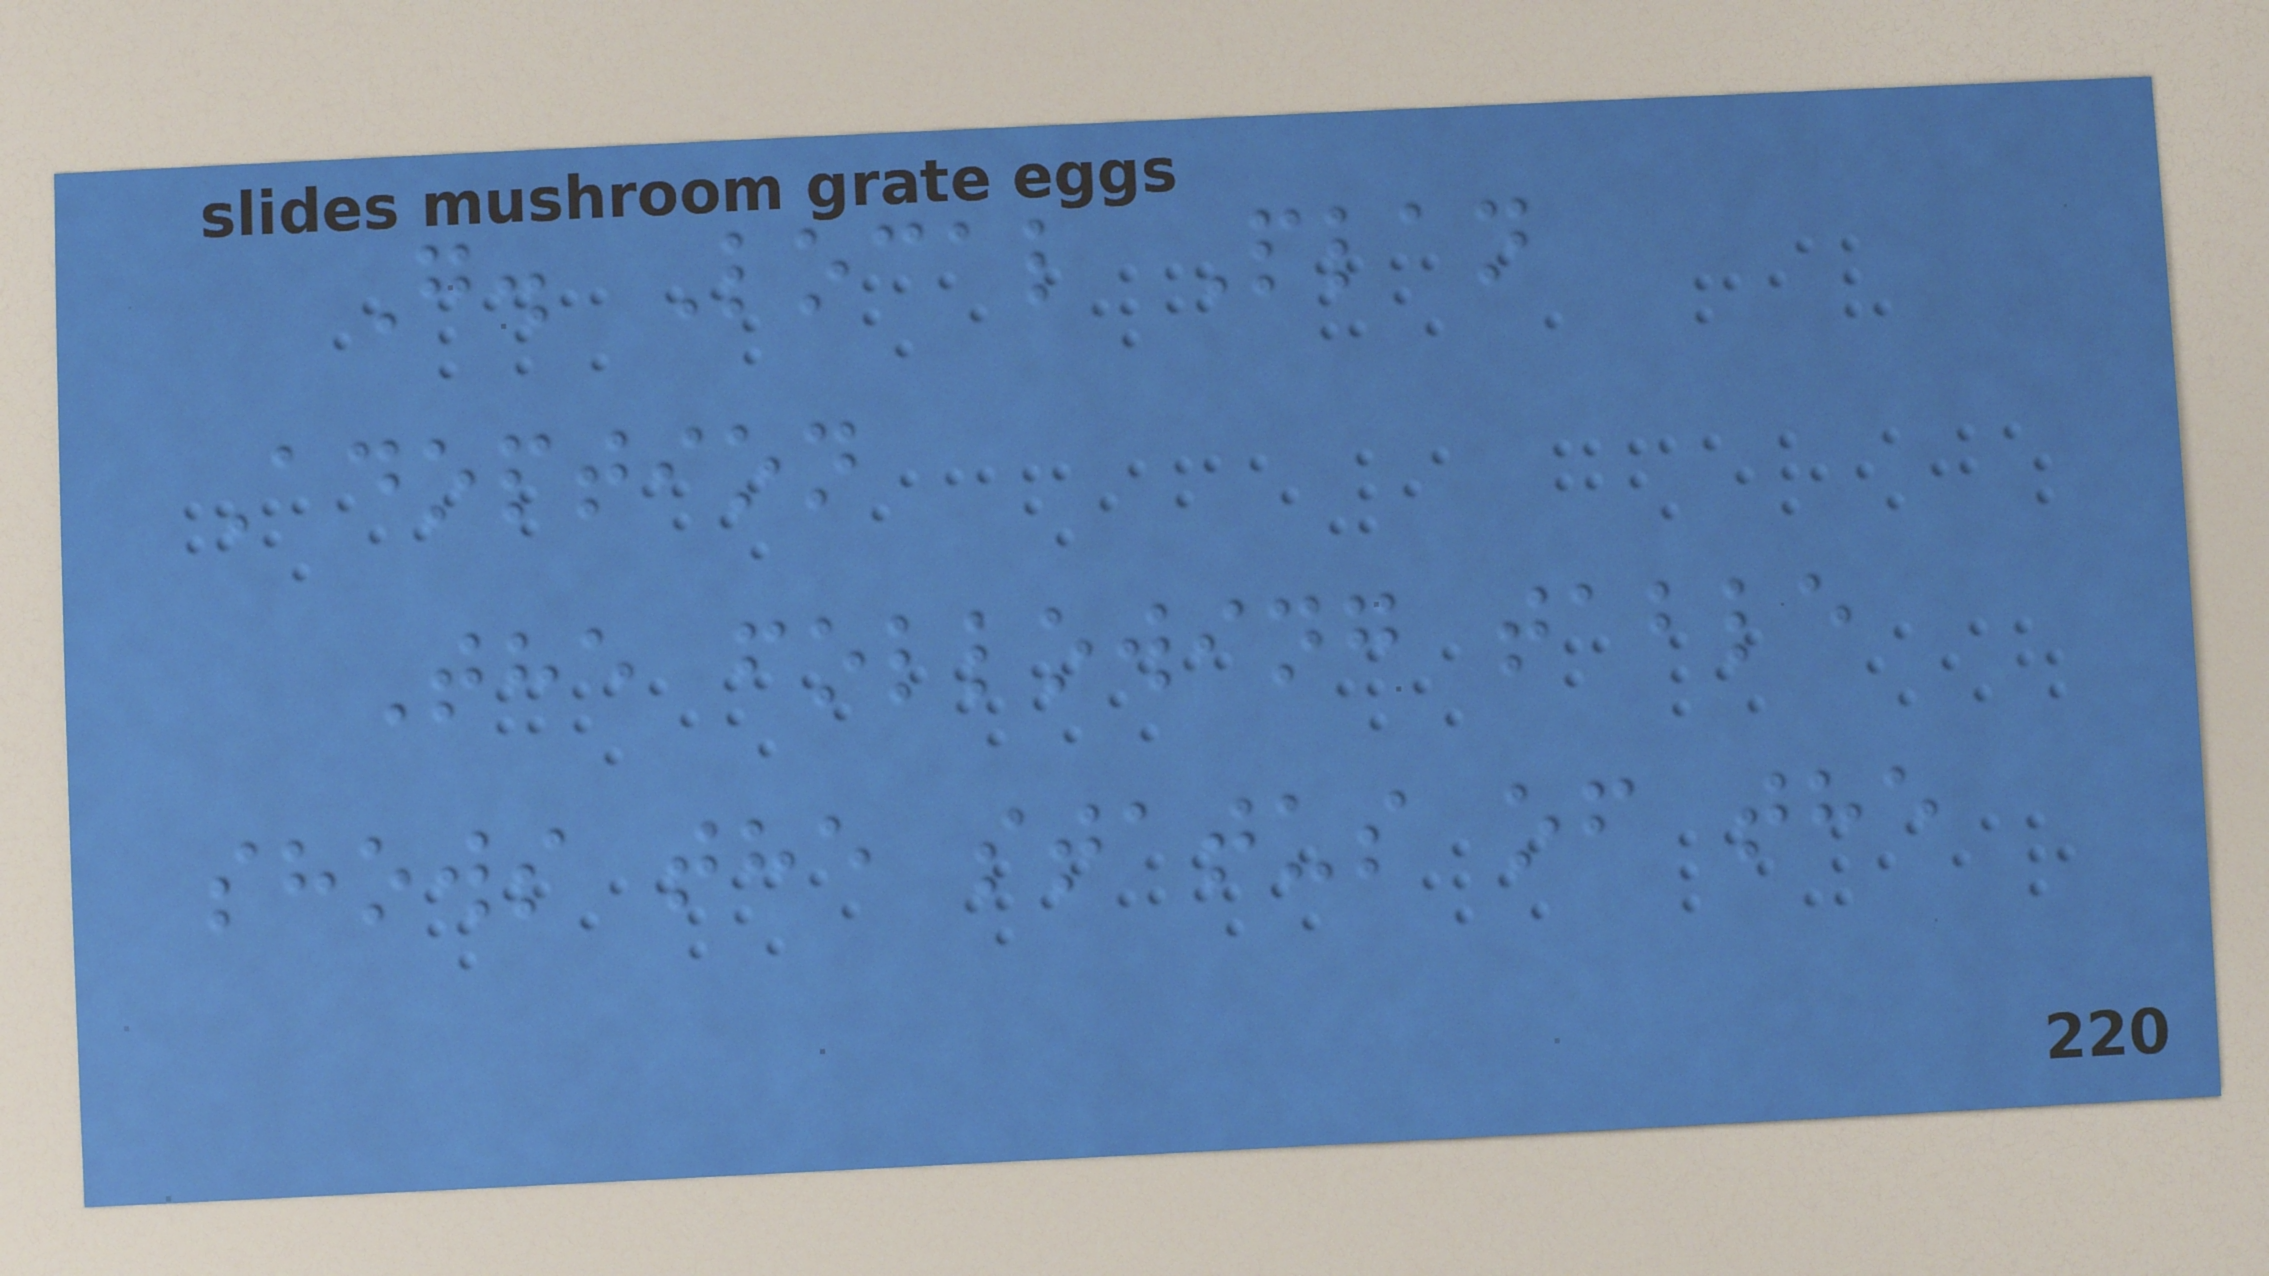G. Local Plan
Adoption
The following table
shows the status of the
